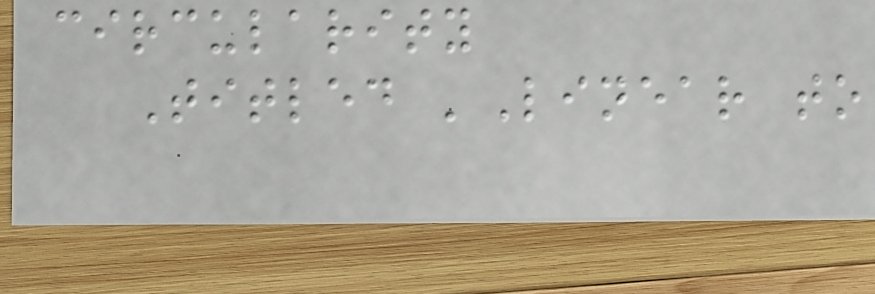circularity
Titled 'Linear to
